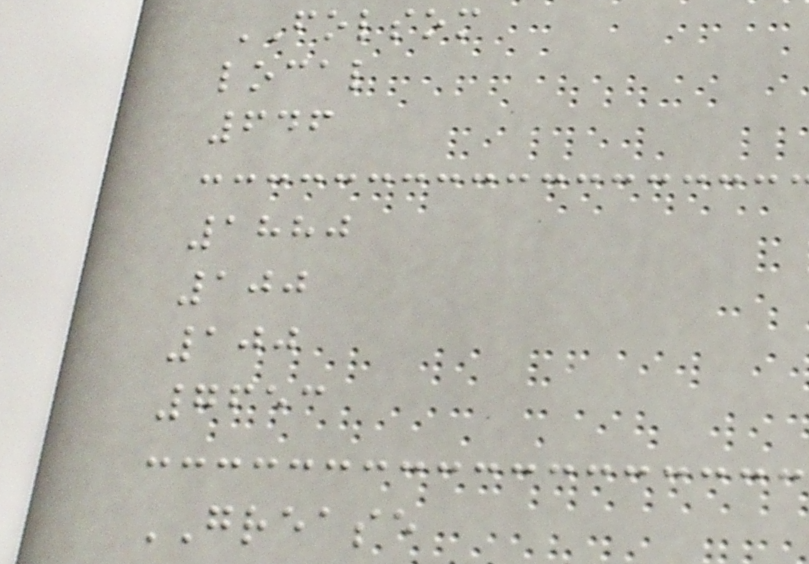FOLSOM
local
646
1880
100
100
7653
GREASE
